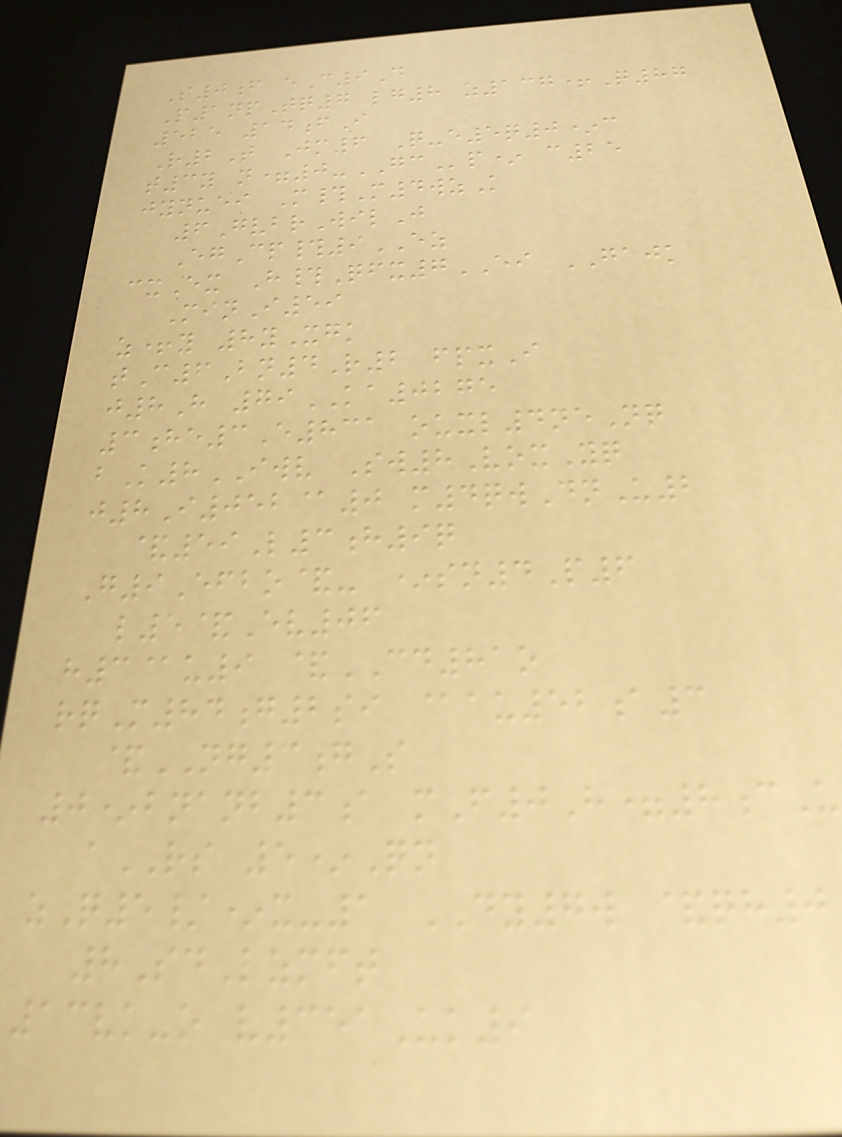S0f eC9D
P1npTq7 lg8 z137+Q87
525 14fI
R2T Jm6 Q-e5q0*c
t3y n=0-GCp* c25
jynuei M#M4wzK
6GvbrWilJ
EgCp#9EZ
cxEx H#Qfx7EI GAJK
MinI59
z+y 8yXgk
tC6Bn4R2 fpxI
j8H 79KA0275
3he3E831 ouxl4neNq
bK8IWV Sw8VoxYq
j8I052@0 m4qwDnU2
&59L3h9q
G9Efbo&- *sn4P6
l5&Ev06
h3@u9 &CD81o
rqM84g2si @au52a3
&NG3gS
0*bnanb3a mF0H=8cU
aRS 5*Qn
zQ5/*x-1 DY7w &qh0
8SdLzmft
13vk-o v351Uk9
